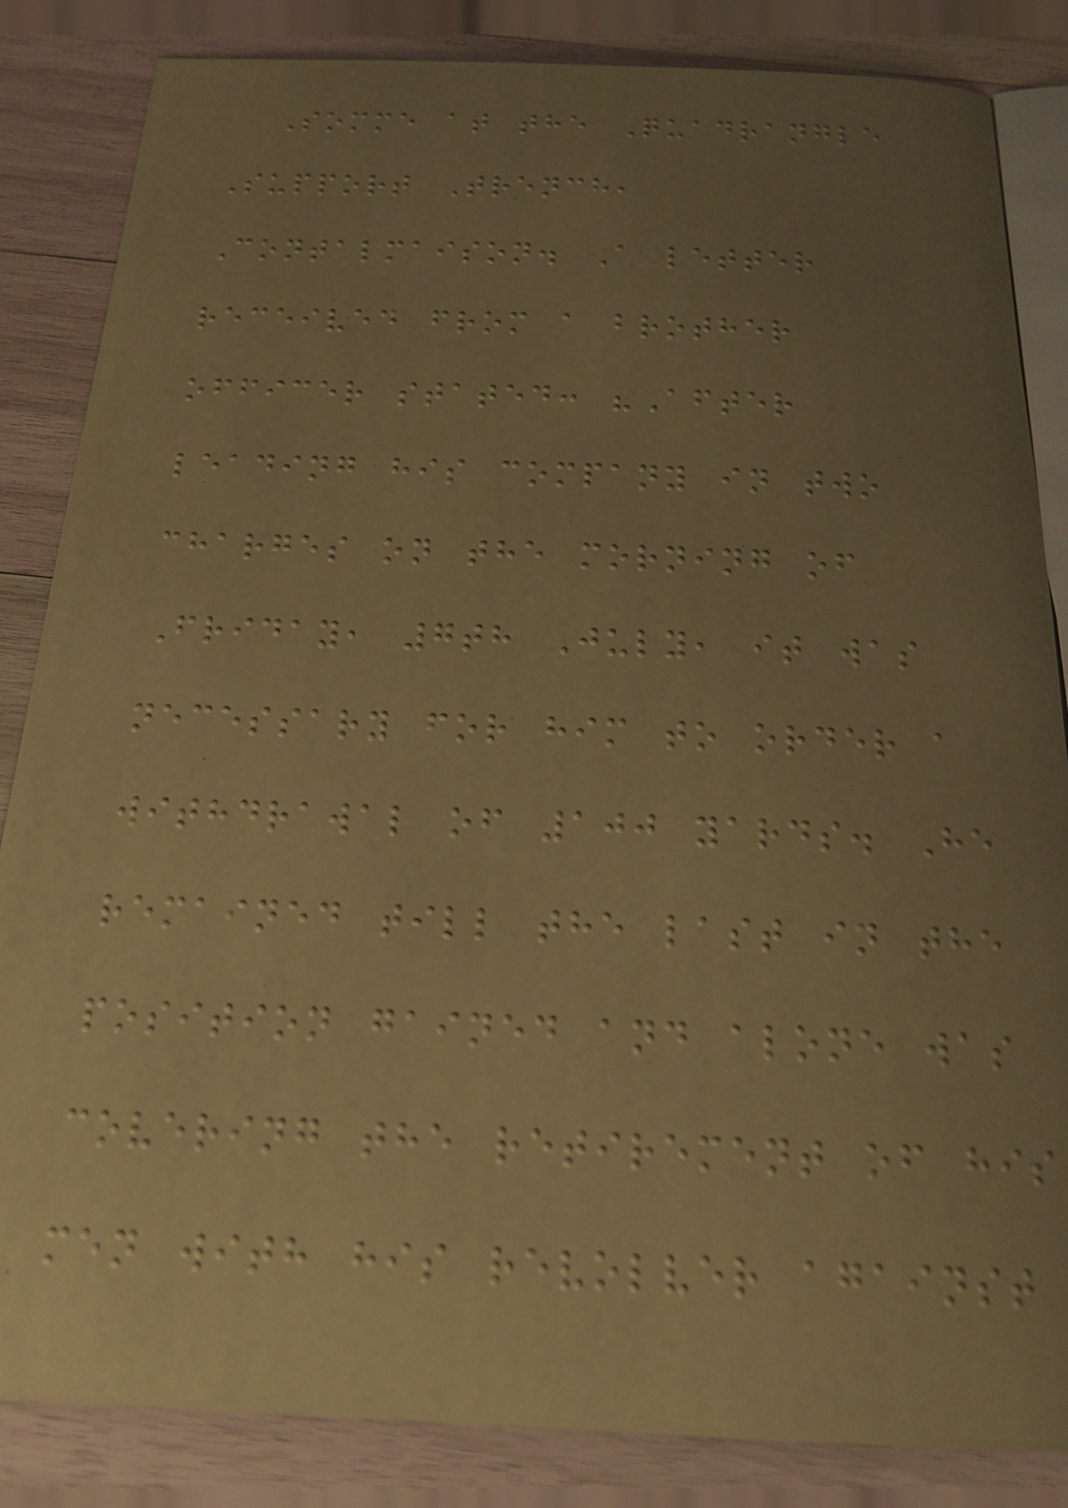Somme at the Quadrangle
Support Trench,
Contalmaison. A letter
received from a brother
officer stated: "After
leading his company in two
charges on the morning of
Friday, 7th July, it was
necessary for him to order a
withdrawal of 100 yards. He
remained till the last in the
position gained and alone was
covering the retirement of his
men with his revolver against
